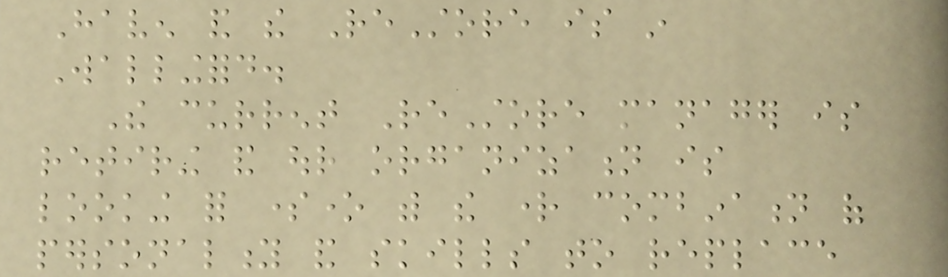Haven and the ReStore is in
Wallingford.
The current ReStore manager is
retiring and our organization is
looking for someone with the right combination of
personality and skills to replace
